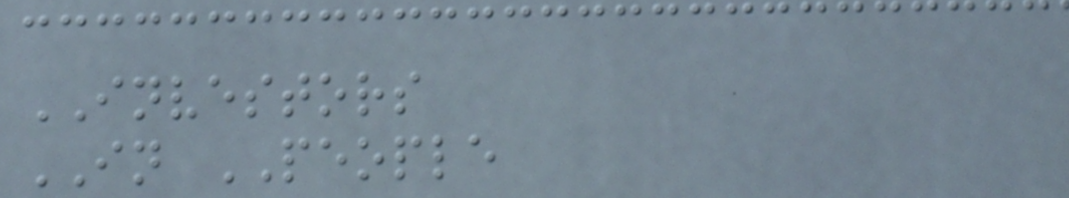INVESTORS
IN PEOPLE
